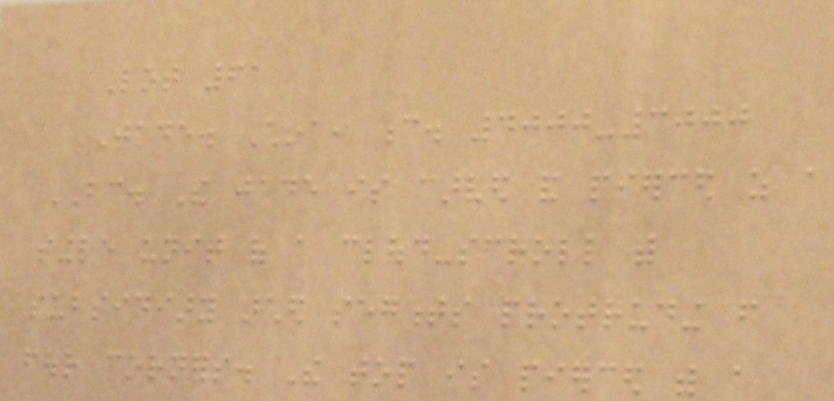Lot 61
Jade. China, c. 4000-3000
BC. The jade is carved and pierced as a
single unit of a cloud-scroll with
subsidiary arched segments protruding from
four corners. The top is pierced with a
